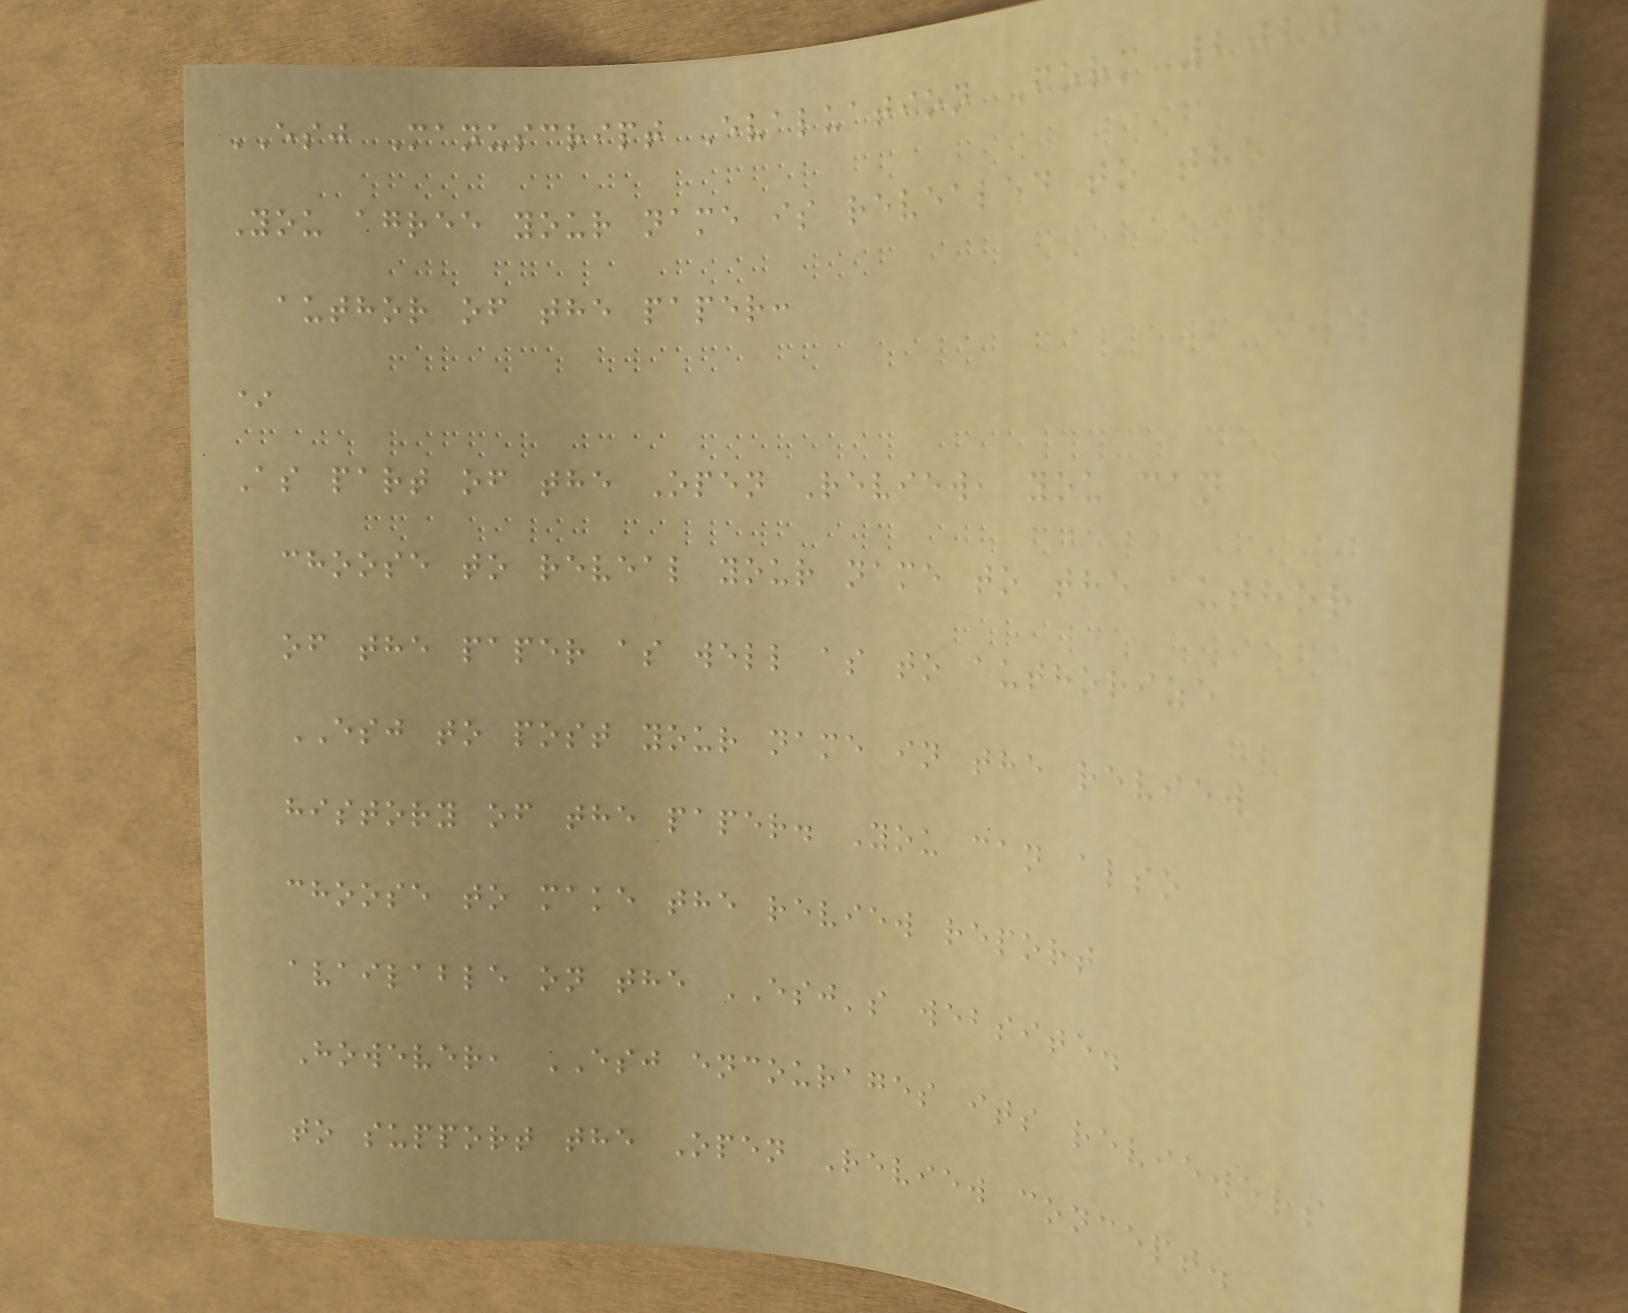ESJ Manuscript Evaluation Form 2020
You agree your name is revealed to the
author of the paper:
*
As part of the Open Review, you can
choose to reveal your name to the author
of the paper as well as to authorize
ESJ to post your name in the review
history of the paper. You can also
choose to make the review report
available on the ESJ's website.
However, ESJ encourages its reviewers
to support the Open Review concept.
